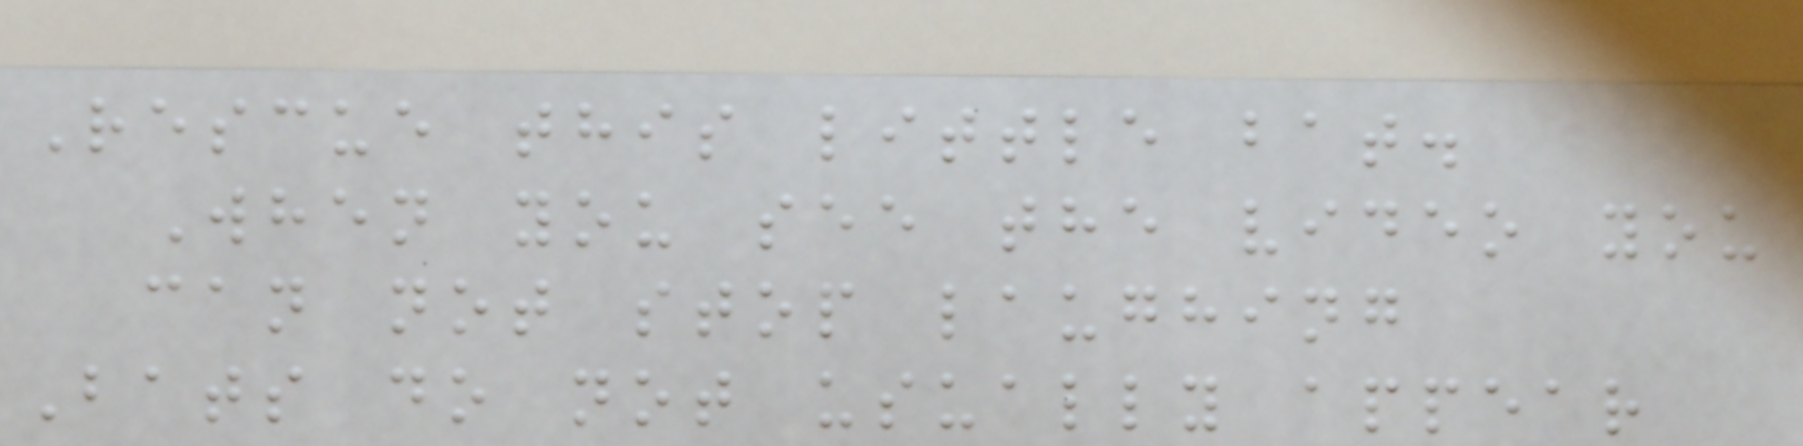Rescue this little bat.
When you see the video you
can not stop laughing
Bats do not usually appear
